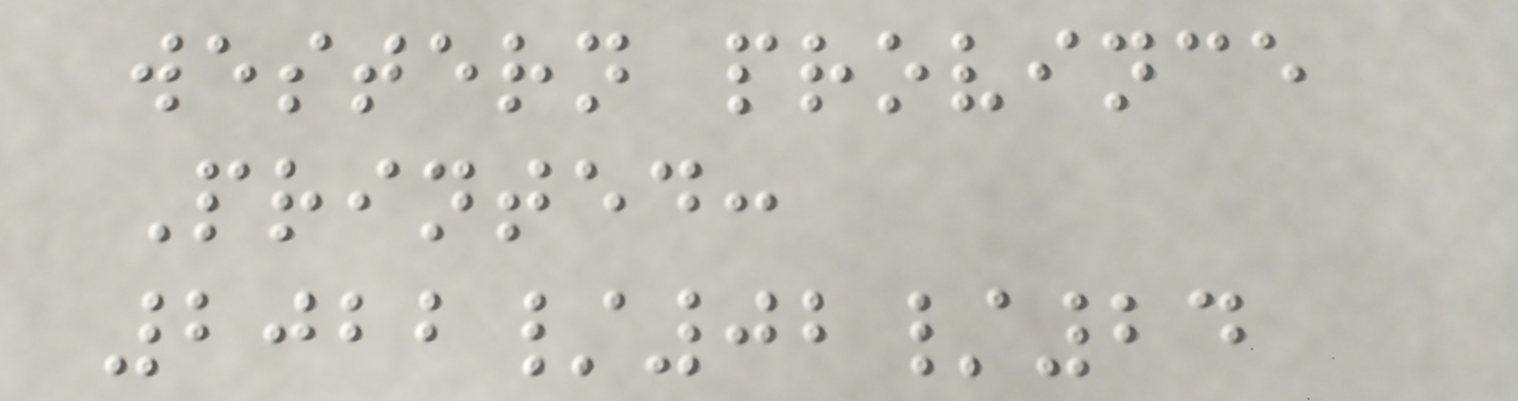western province
Printed:
2022/02/24
